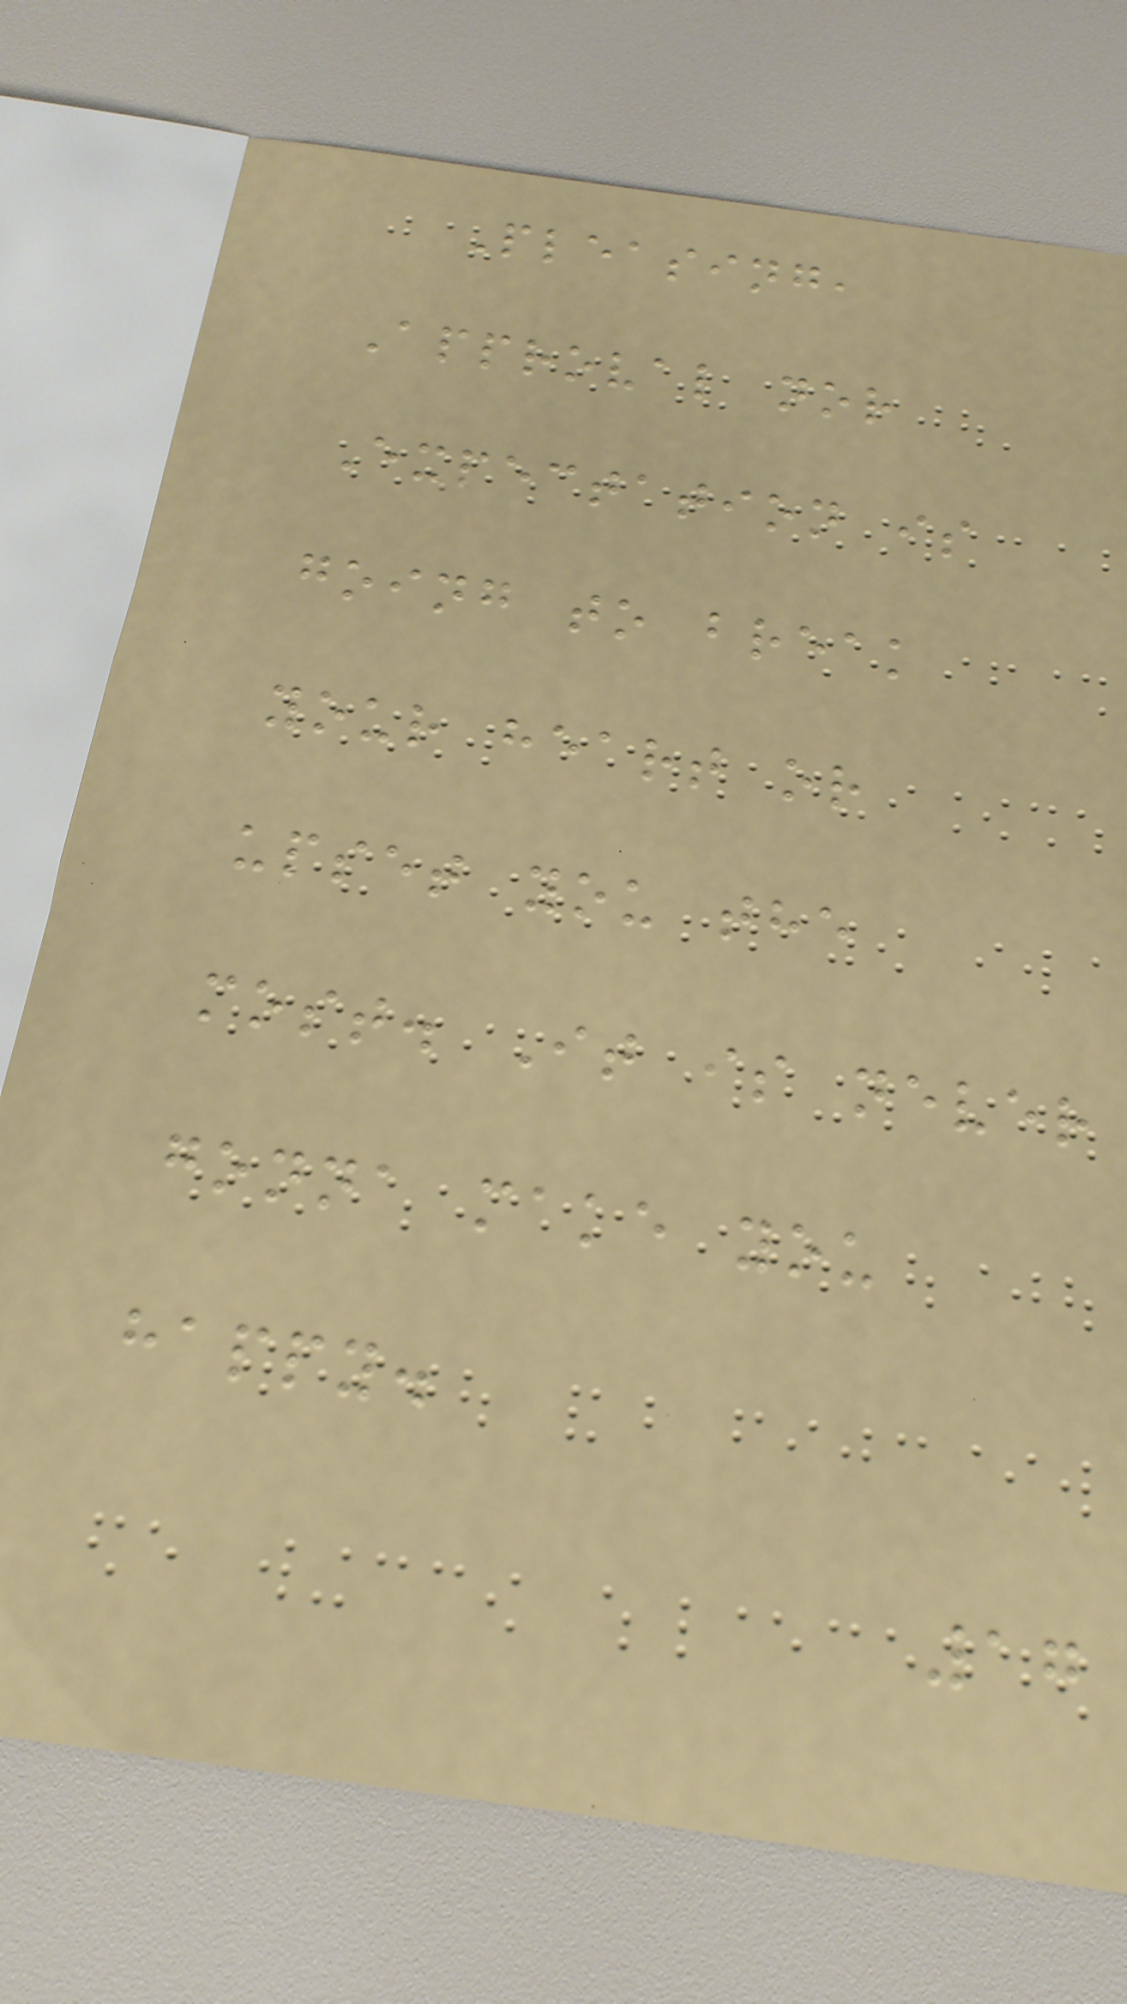Pleasing,
Approval nor
Expectation is
going to break
your heart or
upset you the
most. It is never
gonna make you
happy.
17
